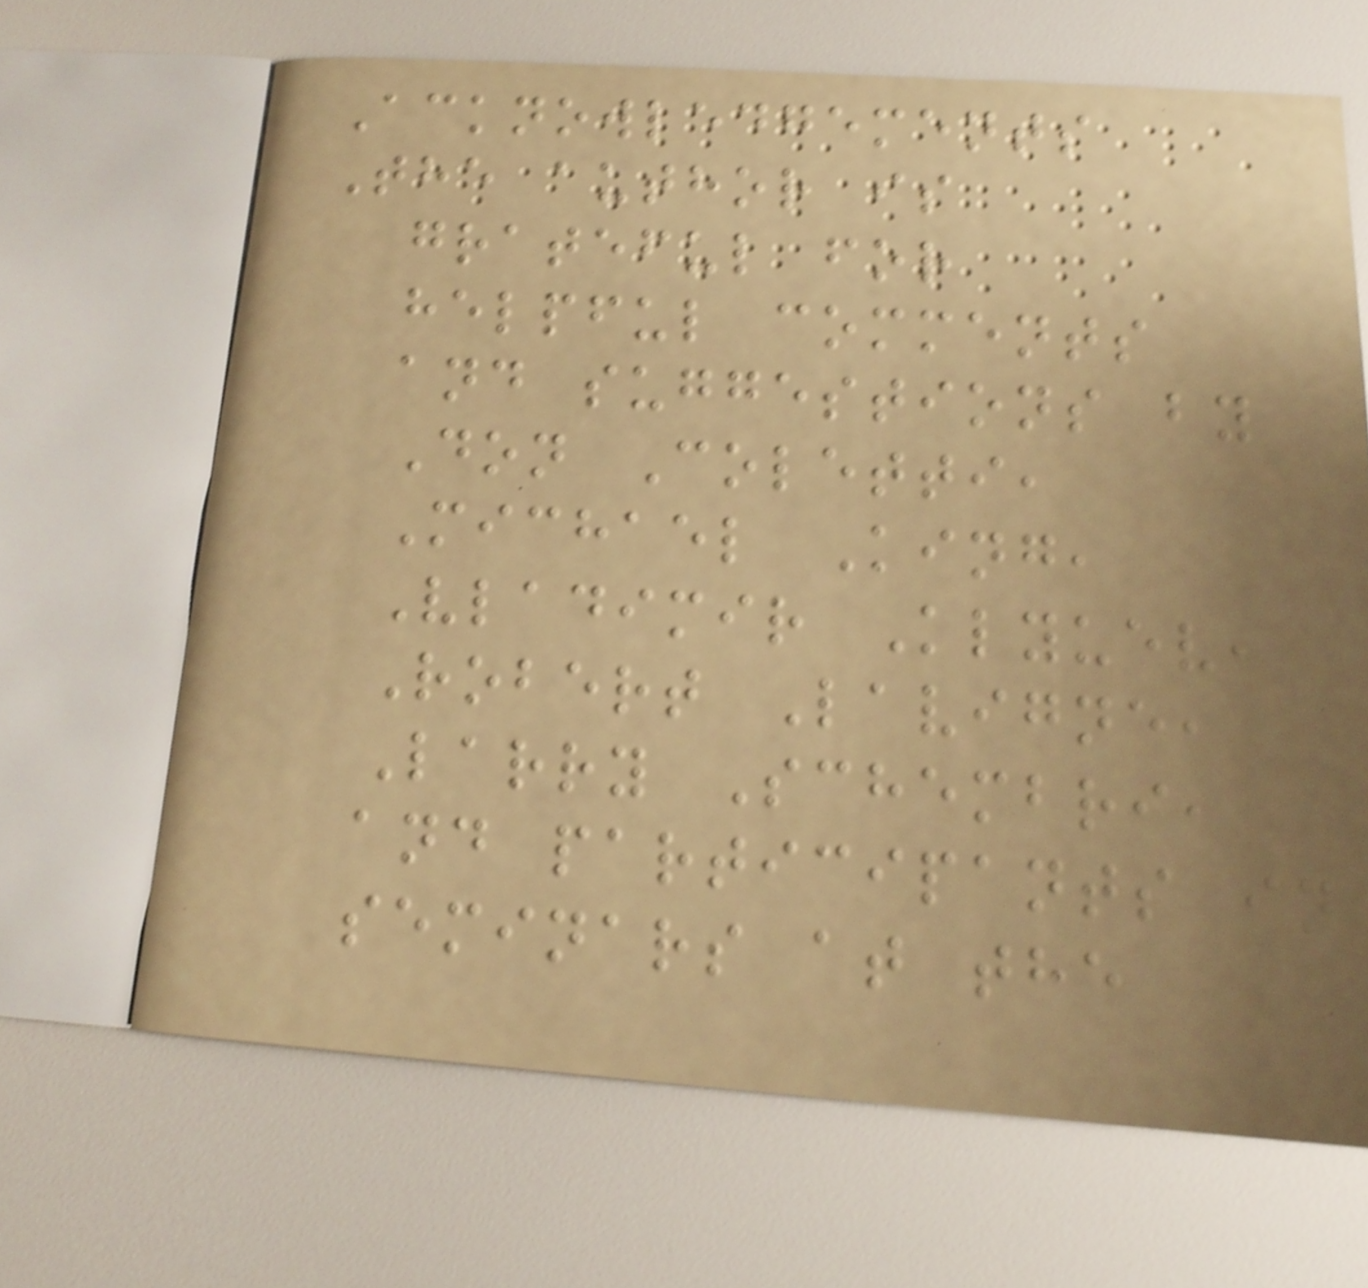Acknowledgements
The author is
grateful for
helpful comments
and suggestions by
Don Coletti,
Michael King,
Vladimir Klyuev,
Robert Lavigne,
Larry Schembri,
and participants in
seminars at the
